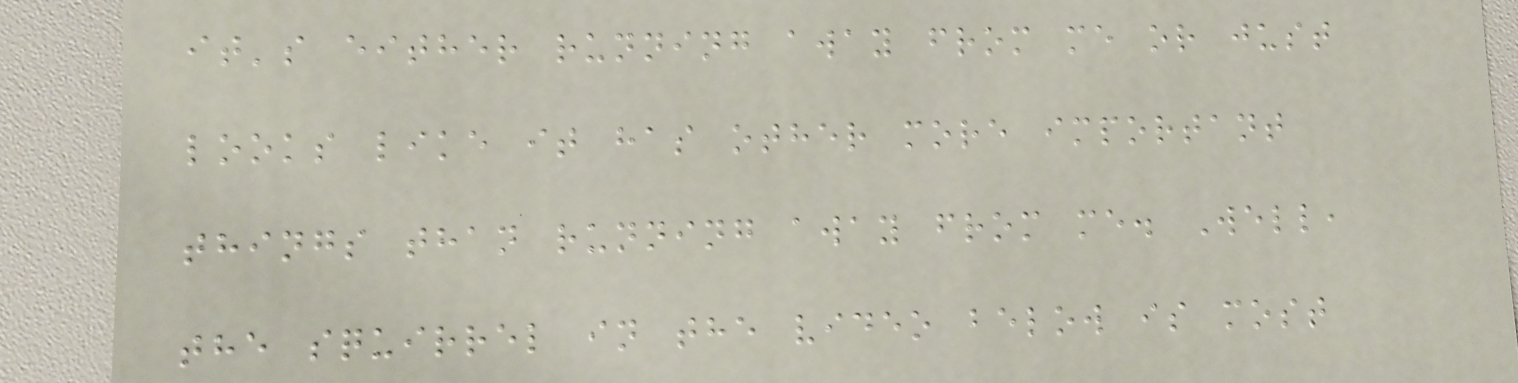it's either running away from me or just
looks like it has other more important
things than running away from me. Well,
the squirrel in the video below is most
